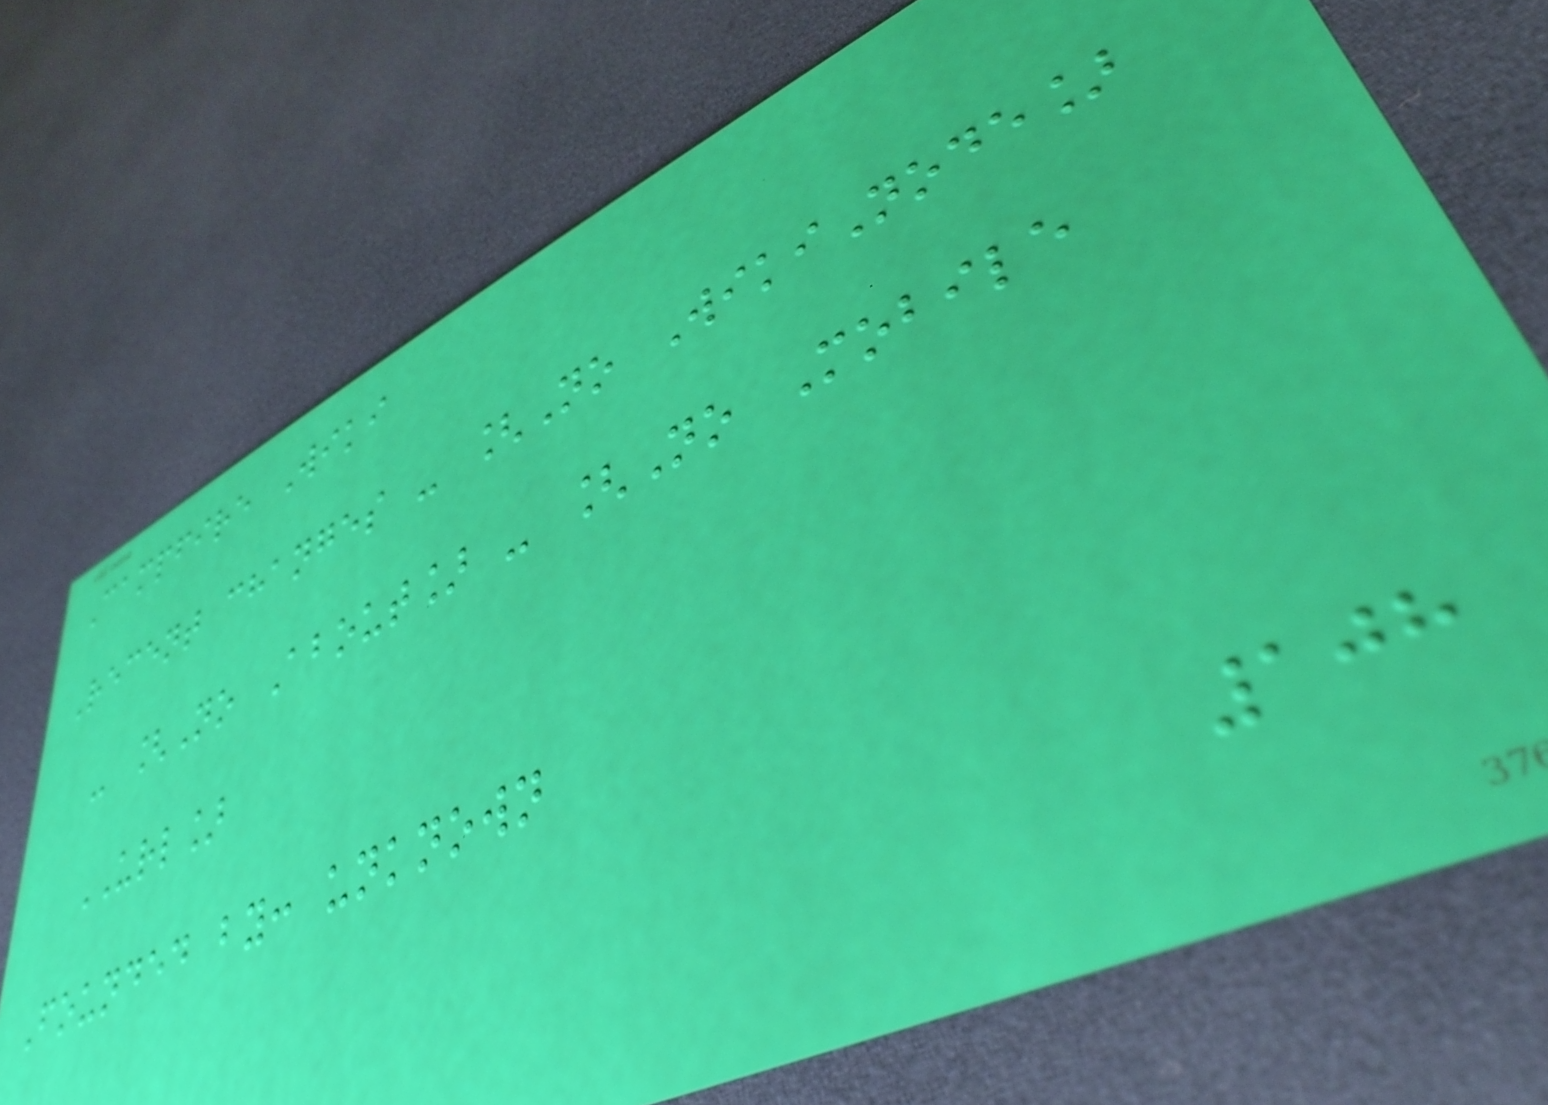Campfire Wiki
Recent changes - [No WikiNode]
- [No About] - [No Mobile
URL]
Founded by: unknown
108
